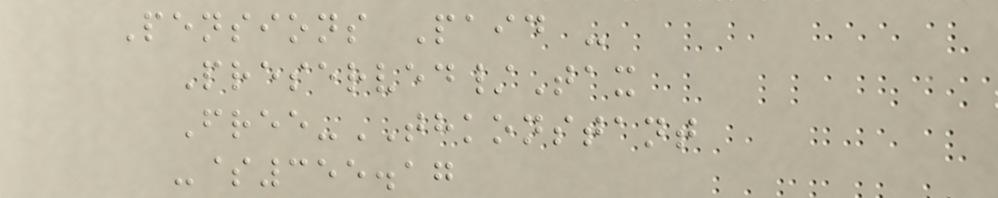Pensions Paid -
Preserved/Tax
Free-THKONSTANT
-$355.17
